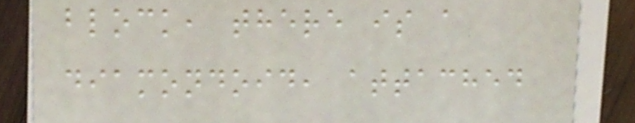block, there is a
diamondoid, attached
